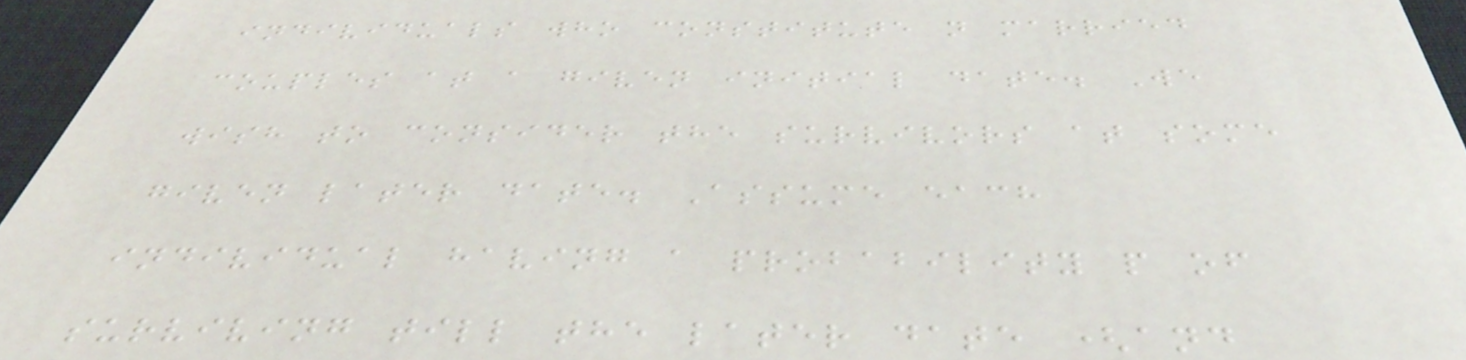individuals who constitute n married
couples at a given initial date. We
wish to consider the survivors at some
given later date. Assume each
individual having a probability p of
surviving till the later date (and
